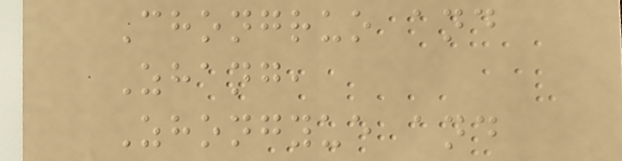Chongruo and
Zhang,
Zhongyue and
